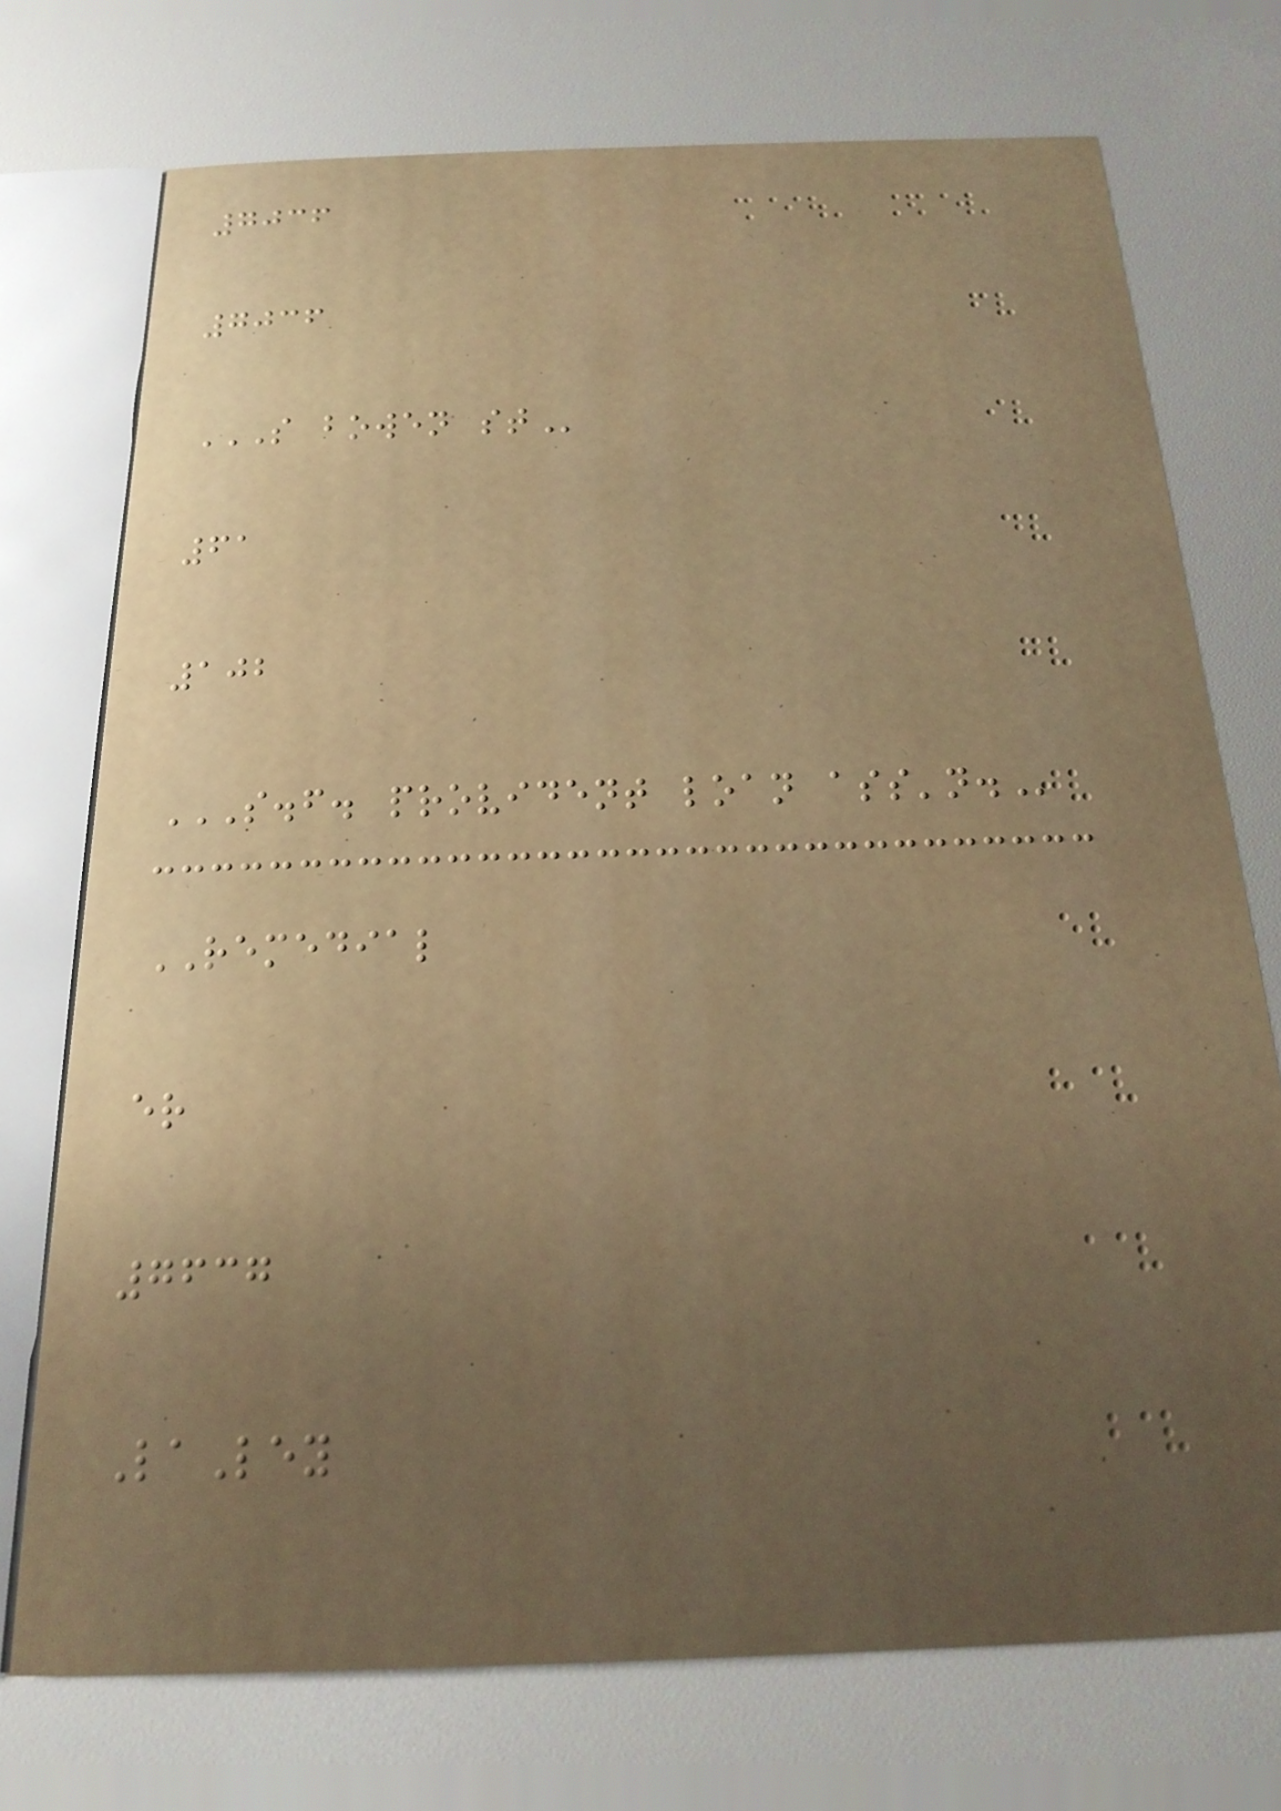7036
7036
S BOWEN ST
61
102
S.F. PROVIDENT LOAN ASS'N.
REMEDIAL
er
7637
LaLey
